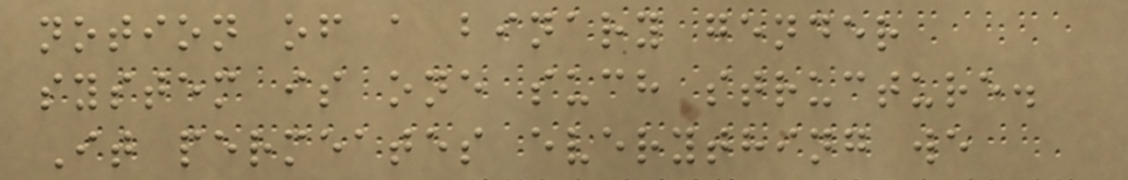notion of a binary gender
system is one such structure.
It permeates everything we
